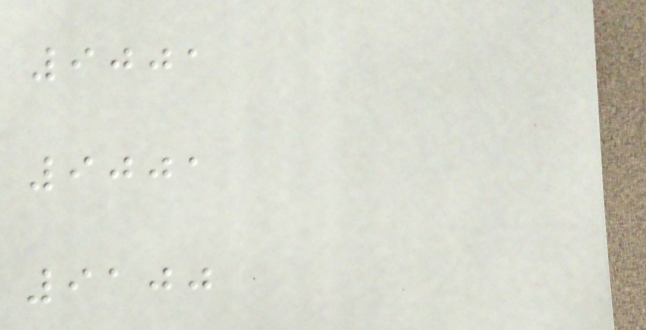9001
9001
9100
